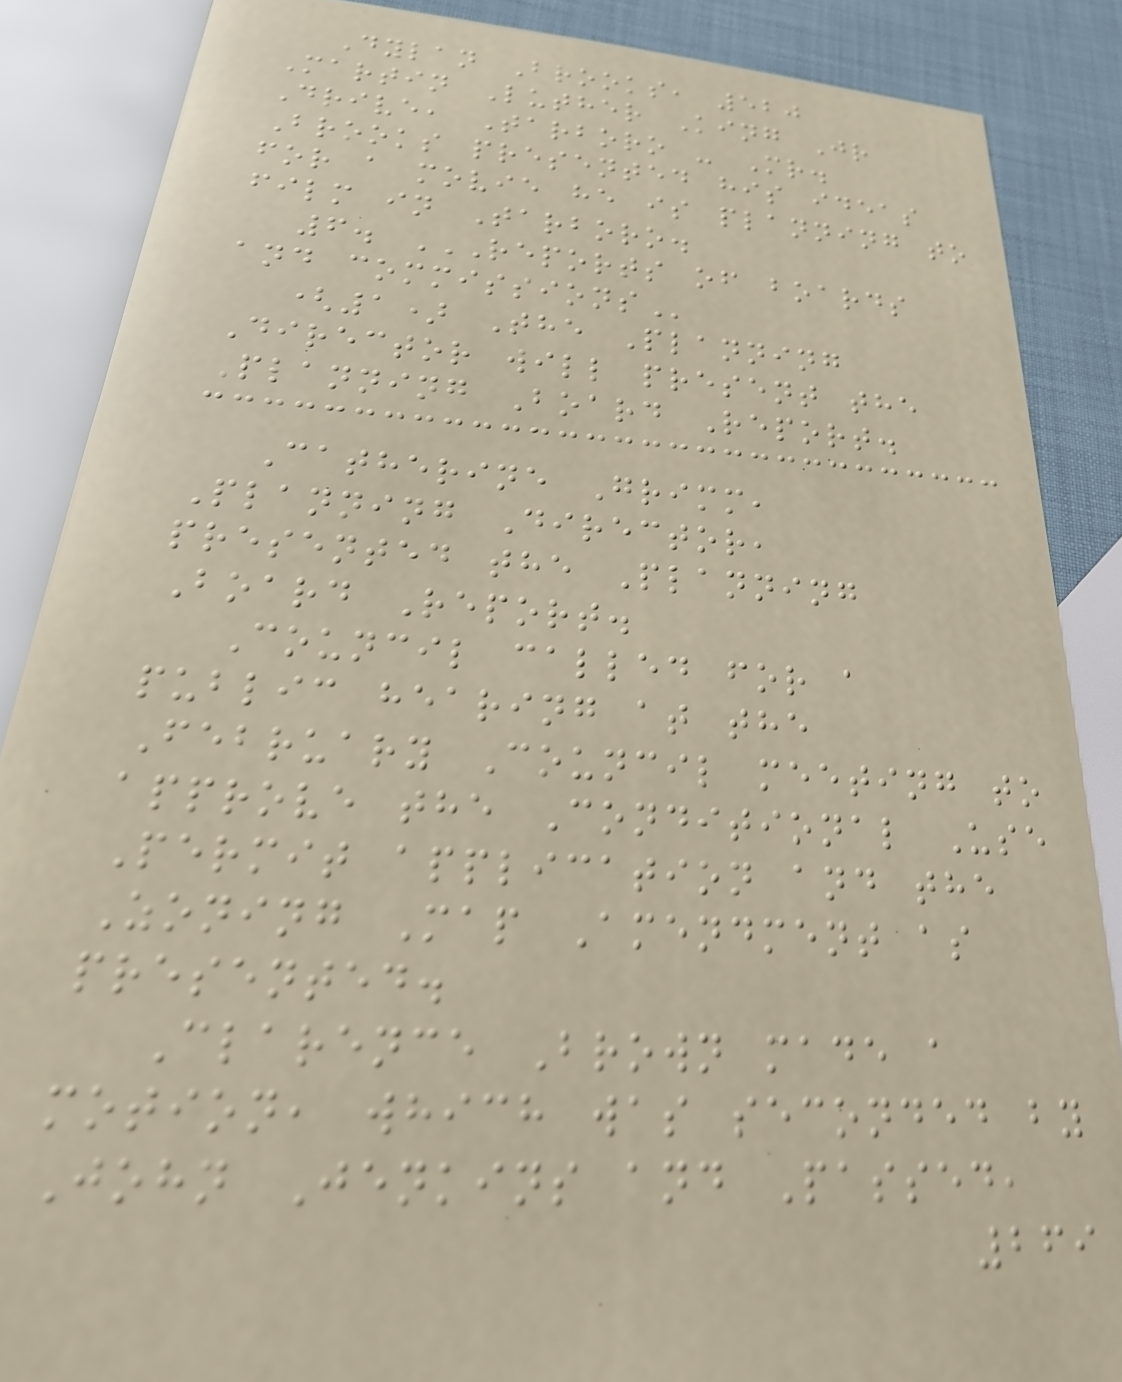Dylan Brooks, 520
Martin Luther King Jr
Drive, Tarboro - Mr.
Brooks presented his ideas
for a movie he is planning to
film in Tarboro.
6. REPORTS OF BOARDS
AND COMMISSIONS
(1) The Planning
Director will present the
Planning Board Report.
Catherine Grimm,
Planning Director,
presented the Planning
Board Report.
Council called for a
public hearing at the
February Council meeting to
approve the Conditional Use
Permit application and the
Zoning Map Amendment as
presented.
Clarence Brown made a
motion, which was seconded by
John Jenkins and Passed,
269
